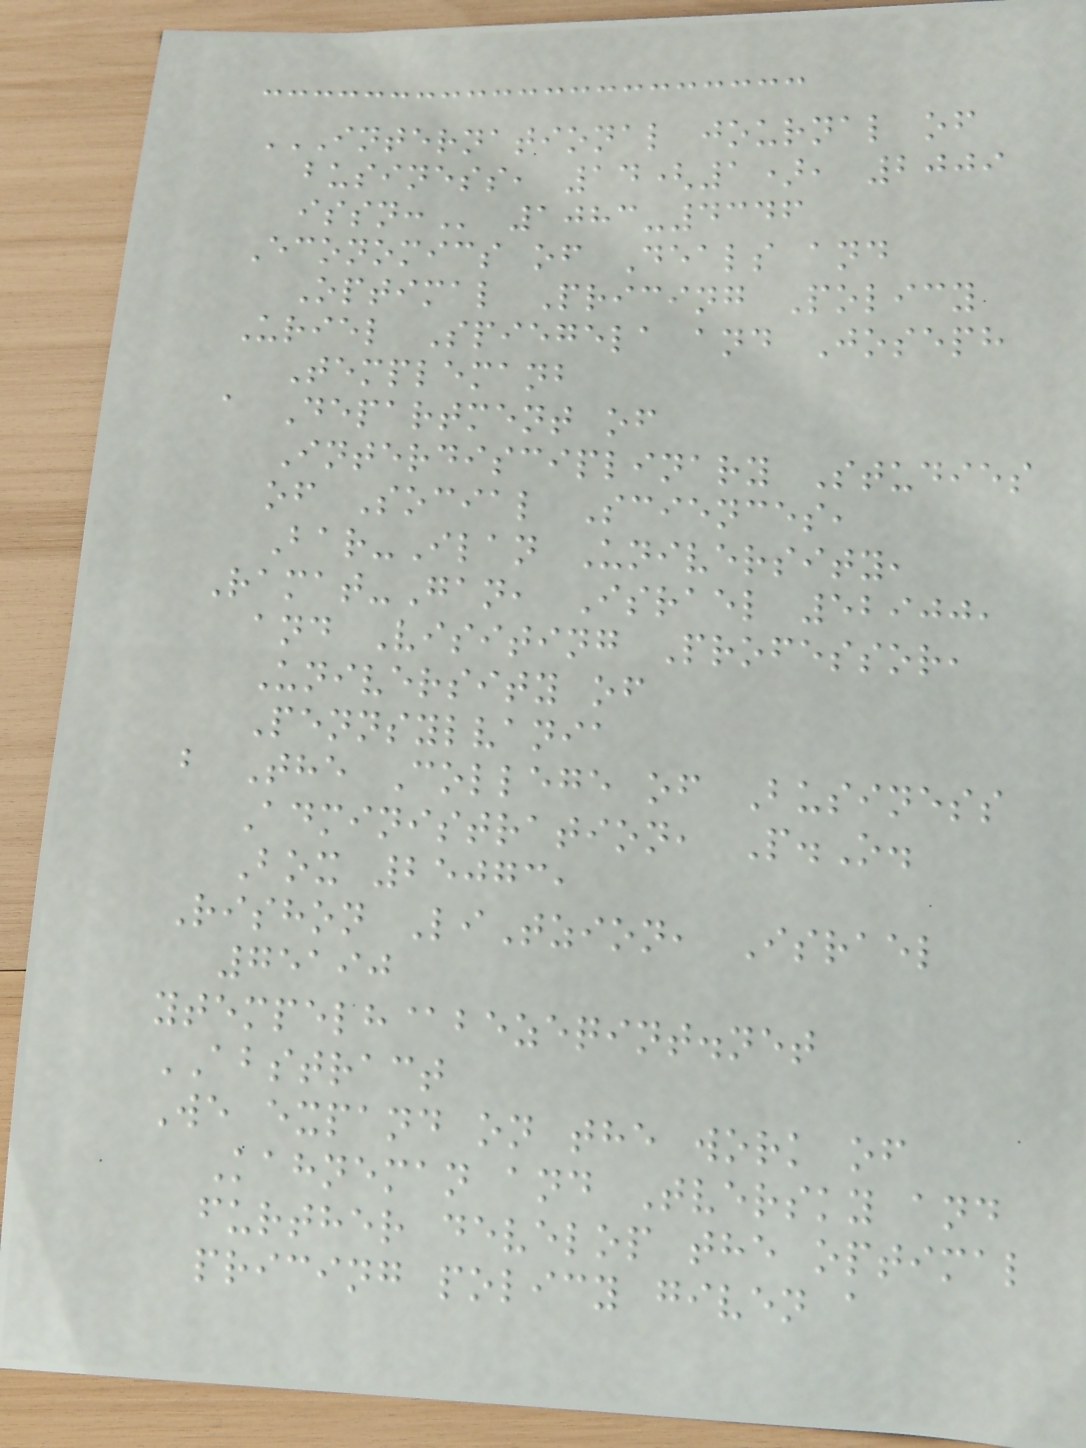INTERNATIONAL JOURNAL OF
BUSINESS, 14(1), 2009
ISSN: 1083-4346
Economics of Deals and
Optimal Pricing Policy
Uriel Spiegela and Joseph
Templemanb
a Department of
Interdisciplinary Studies
of Social Sciences,
Bar-Ilan University,
Ramat-Gan, Israel 52900,
and Visiting Professor,
University of
Pennsylvania
b The College of Business
Administration, P.O.
Box 25073,
Rishon LiTzion, Israel
75190
ytempelh@bezeqint.net
ABSTRACT
We expand on the work of
Kahneman and Tversky and
further develop the optimal
pricing policy given a
